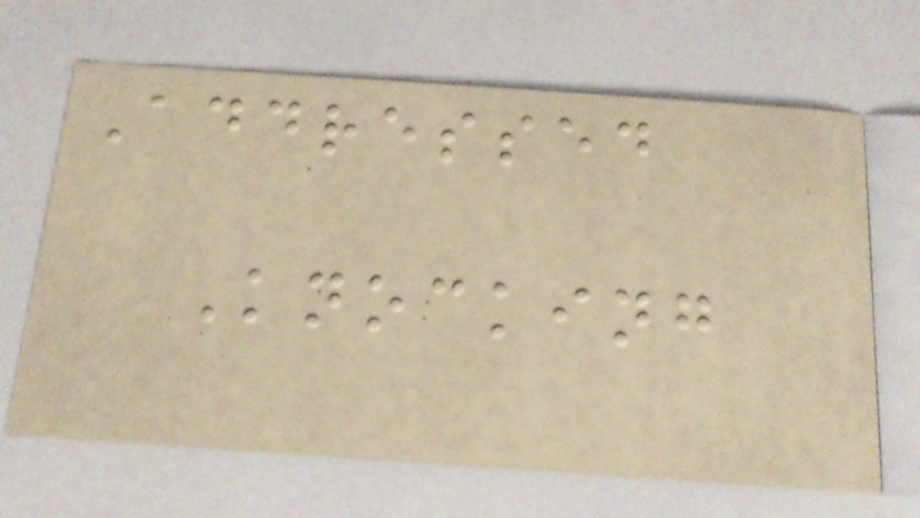Addressed
Knocking
